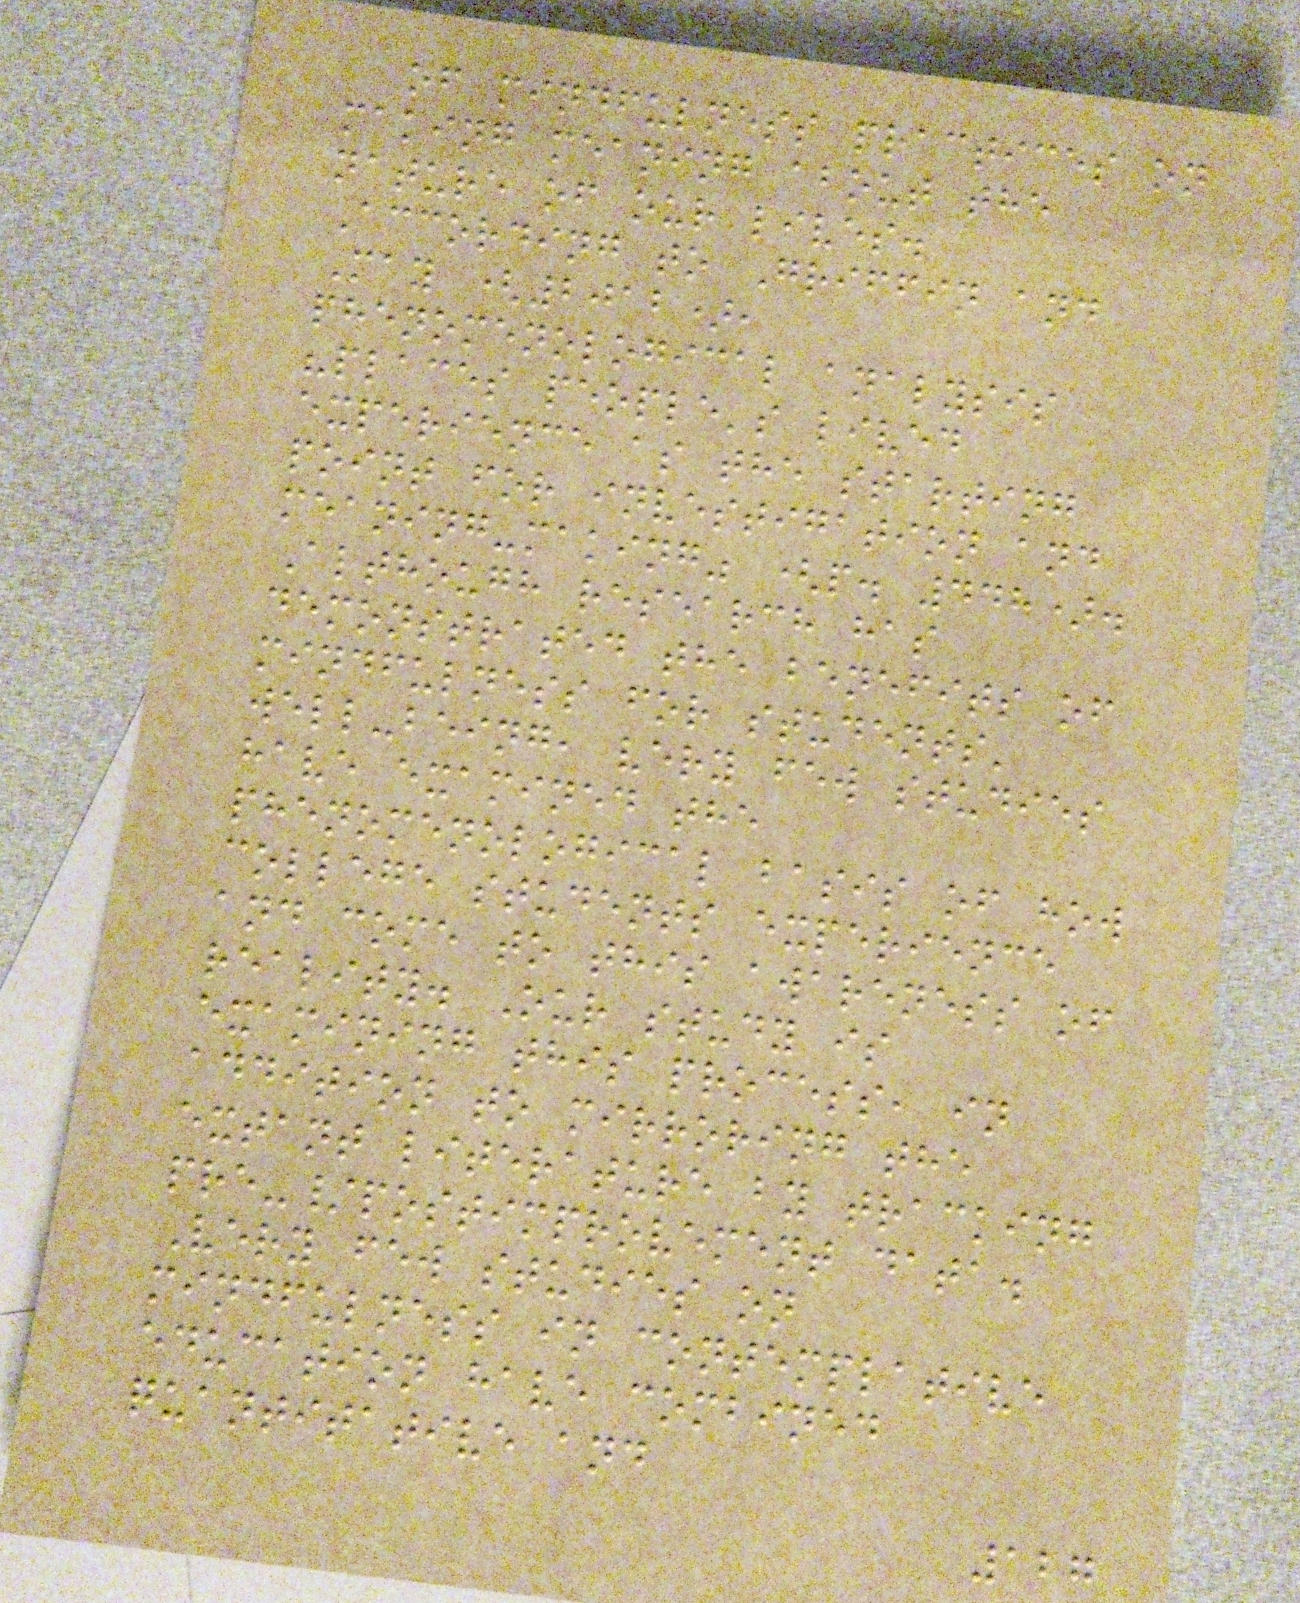of mindfulness practices on
making meaning about the
nature of our lives.
According to Griffin and
May (2012),
phenomenological analysis
"places people's lived
experience as the starting
point for investigation and
meaning-making" (p. 448).
Although research has
demonstrated the benefits of
mindfulness for students'
well-being, very few studies
have examined the
phenomenological basis of how
college students experience
and come to this awareness of
reality. Our study is
examining this process, in
addition to mirroring the
extant literature by tracking
pre-/postimprovement data.
Very few studies on
mindfulness in contemplative
education have combined
quantitative and
127
